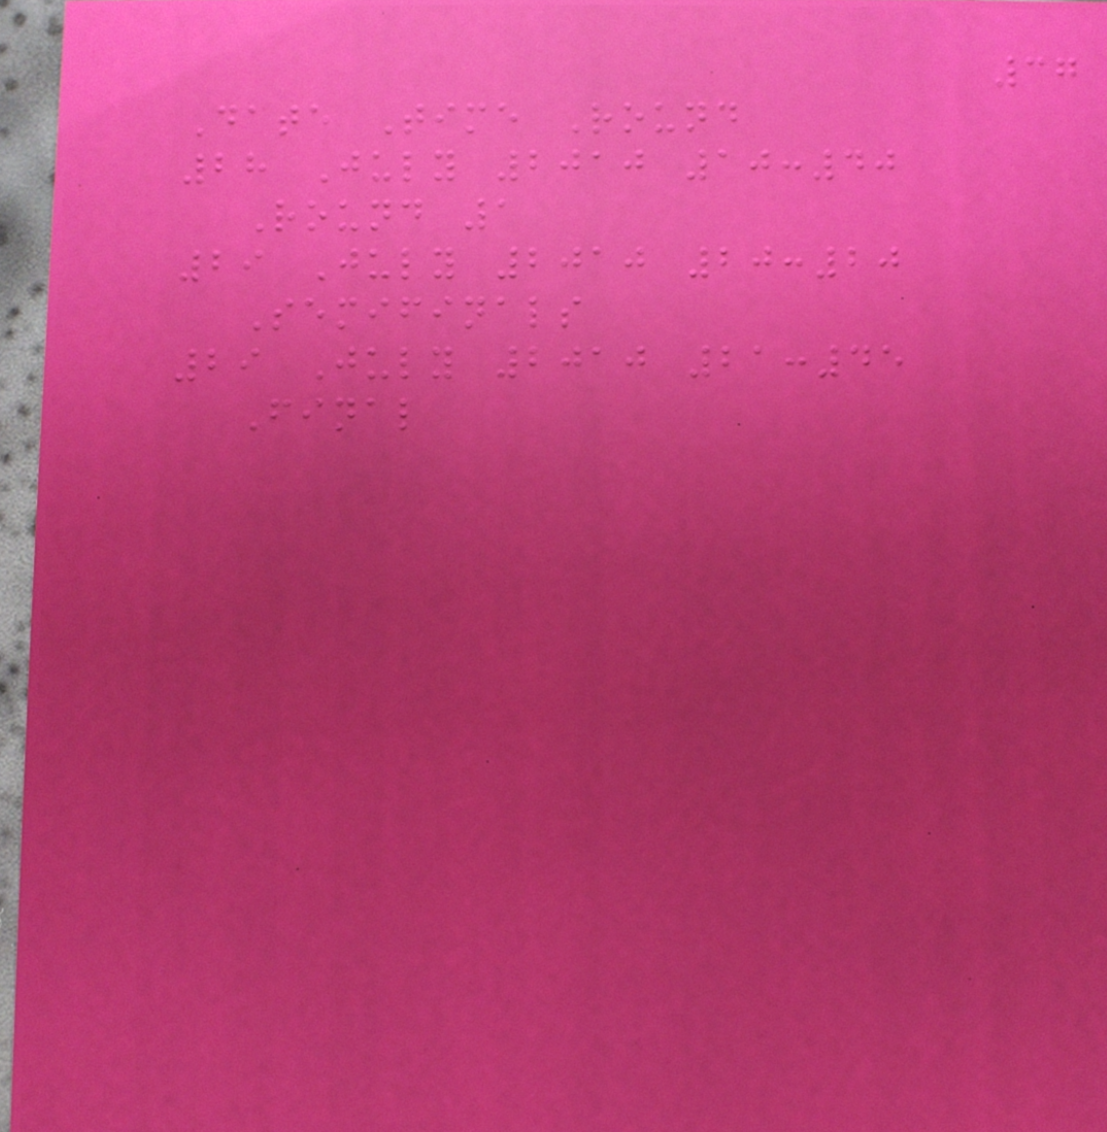37
Date Time Round
28 July 2010 10:40
Round 1
29 July 2010 20:20
Semifinals
29 July 2010 21:45
Final
